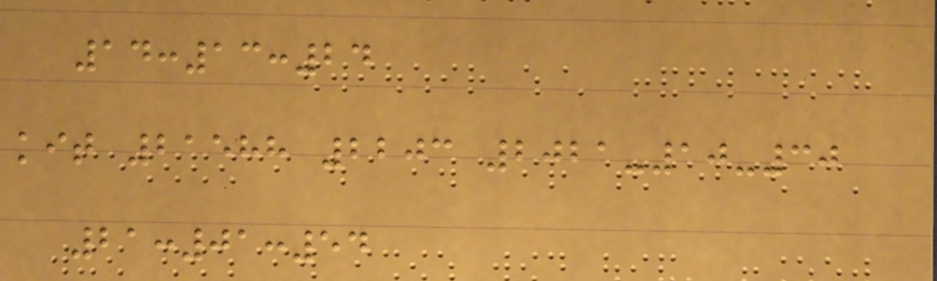14:13:24
kit 21588 2203 2021-10-30
21:01:54
